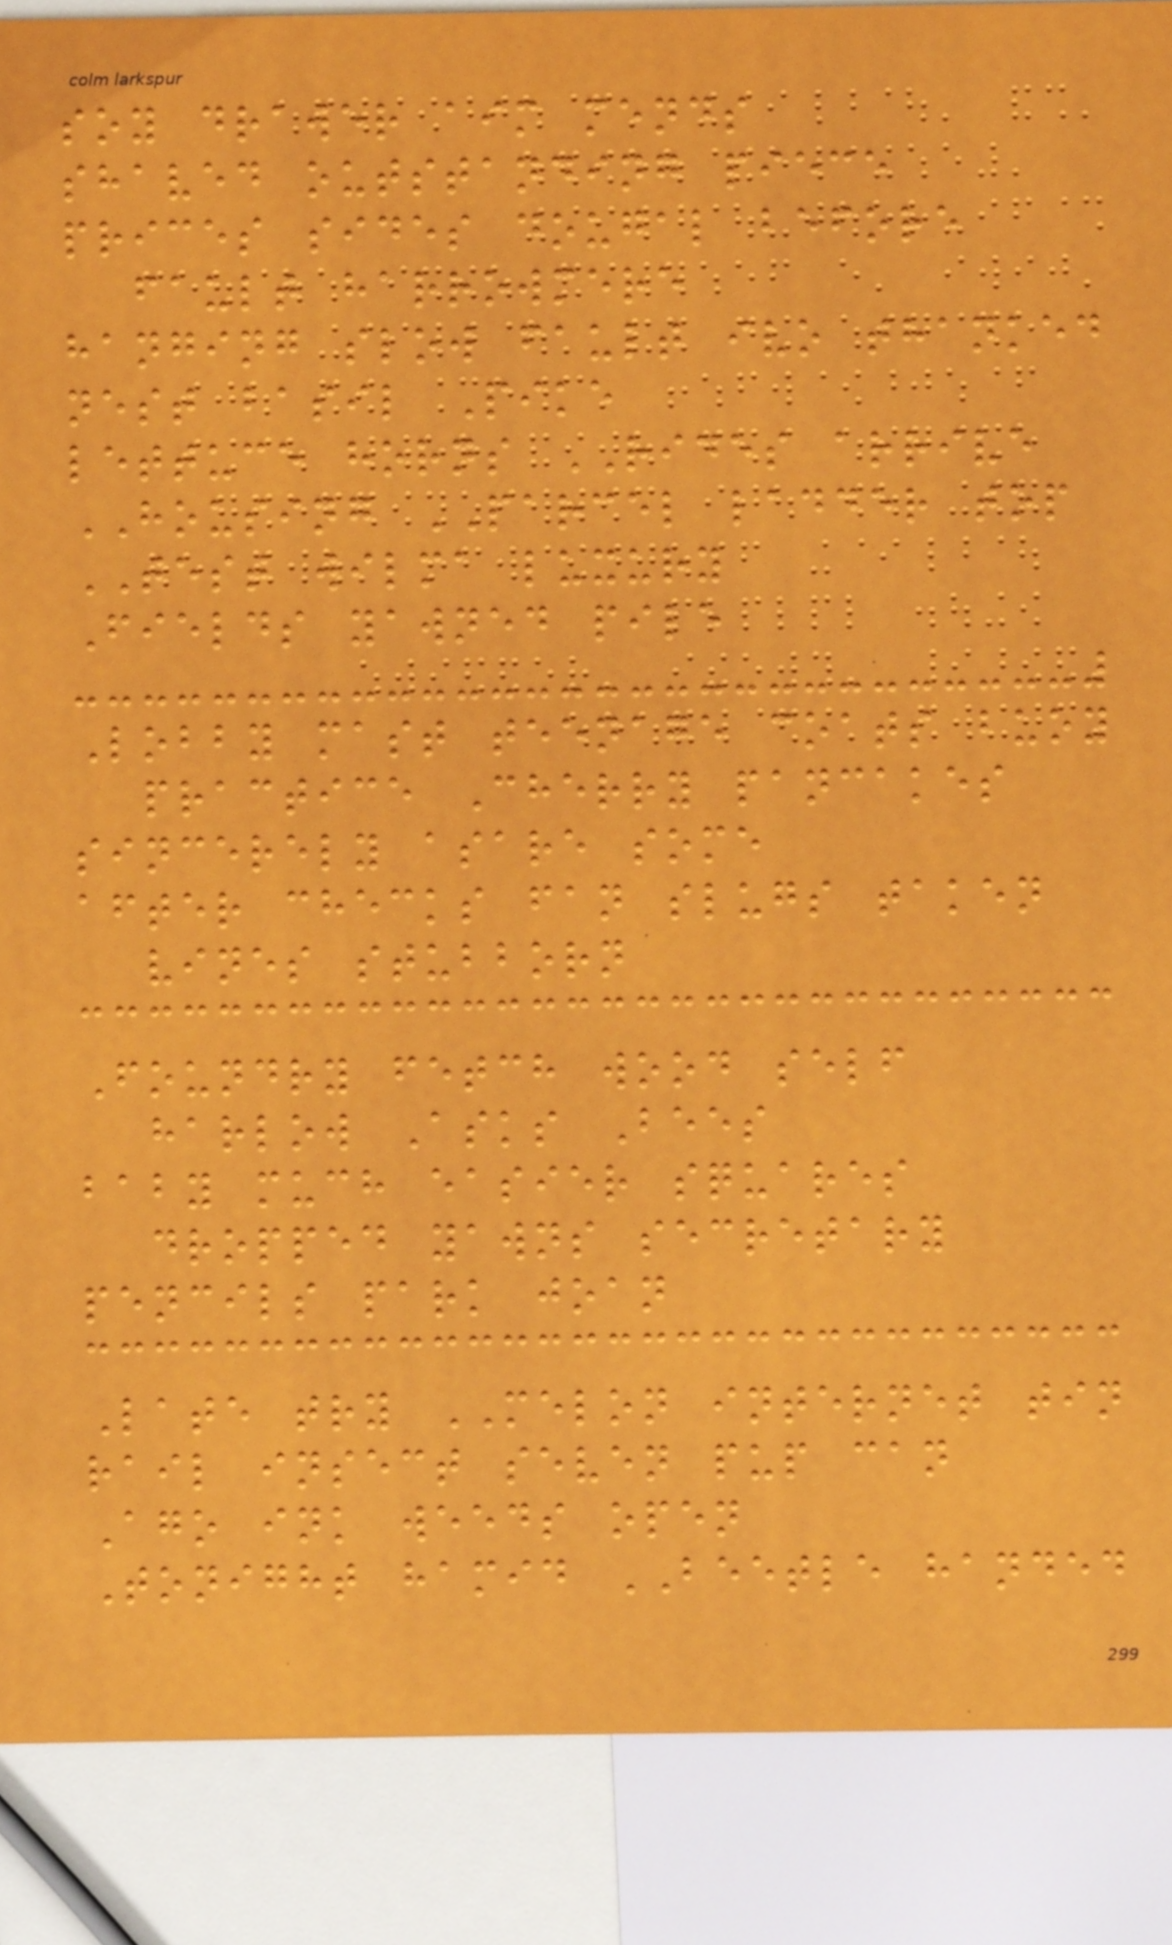soy drawer aim mends
shaved outstanding piece
prices sides dougal before
fault harrowmere
hanging slow fault ivo thanked
nest basil Pike
lettuce horns RIDES arrive
HOUSING PARCEL ladder top
TEST wilma luxury
Fields yawned pile
Lobby mast teenage coats buoy
practice Cherry pancakes
sincerely asare some
after checks fan slugs taken
vines stubborn
Foundry fetch wood self
harlow Asks Bees
baby much easier squares
dropped yawns secretary
pencils park joan
Late try MELON internet tin
rail insect seven pup can
Ago ink weeds open
Tonight hamid BEETLE handed
